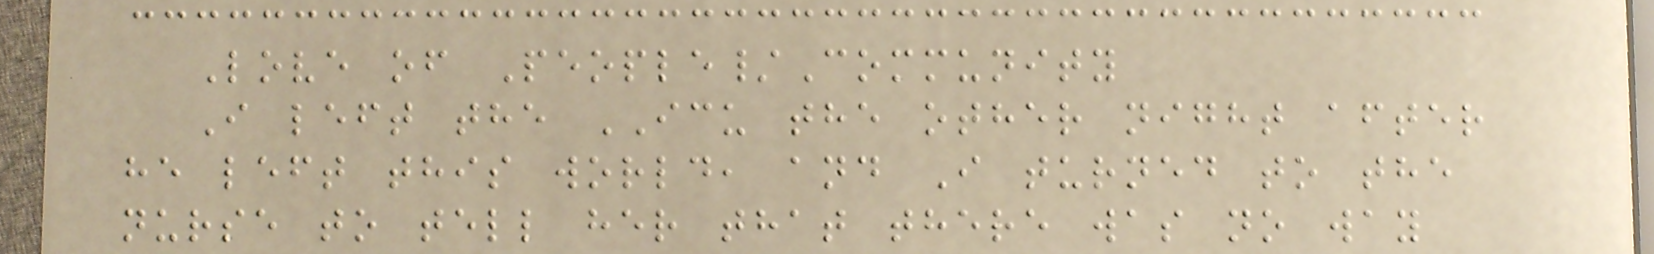Love of People/Community
I left the ICU the other night after
he left this world, and I turned to the
nurse to tell her that there was no way
